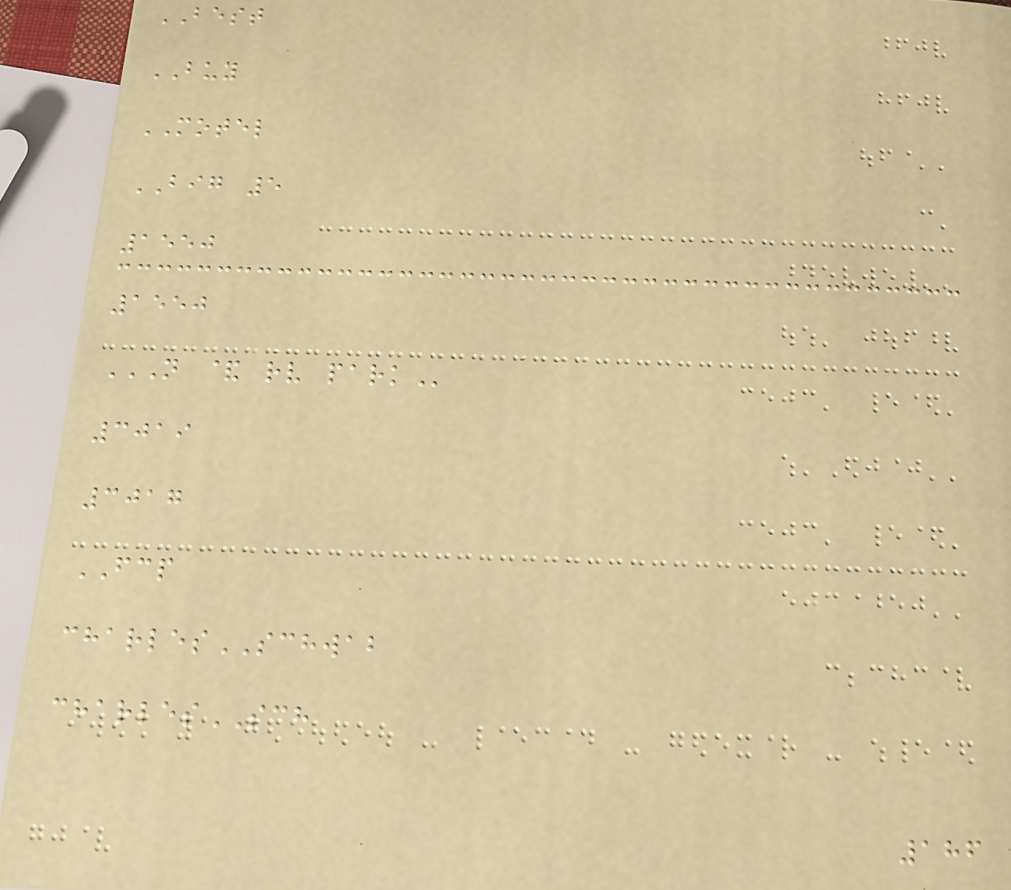BEST
BUY
MOTEL
BIG 5
1550
1550
N & RV PARK
3019
3017
FCP
charlesSCHWAB
charlesSCH
186
